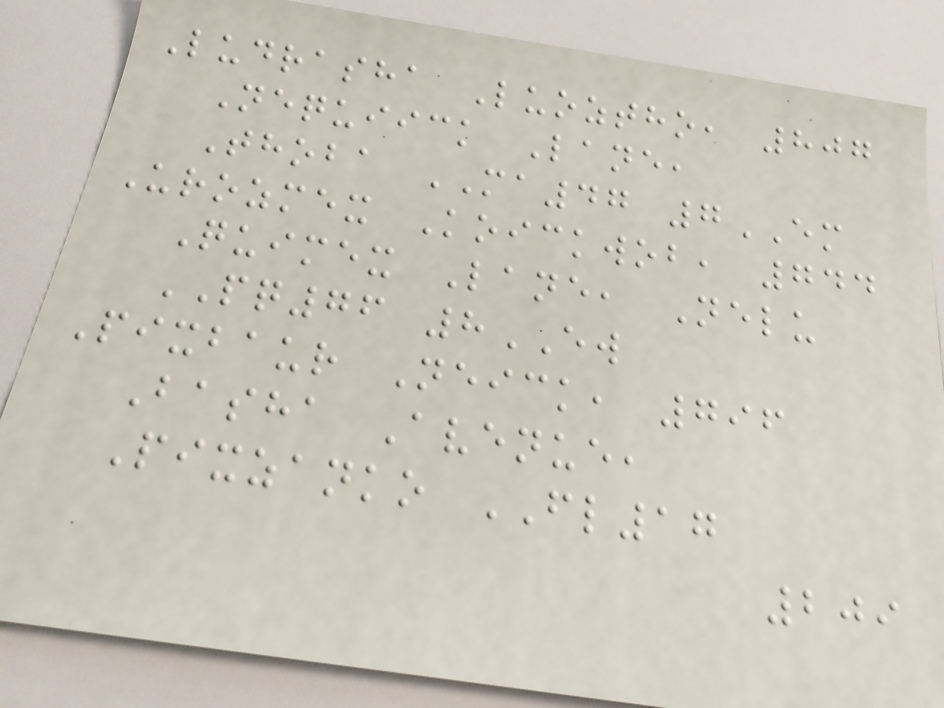Ludrasha Luoztho, 807
Nequiick Lane,
Thoba MA47 7EM
Urozmex Koickwob, 744
Quimex Lane, Nelu
PQ76 8EW
Pixbaur Neick, 796
Basha Avenue,
Pixzanko FL17
209
